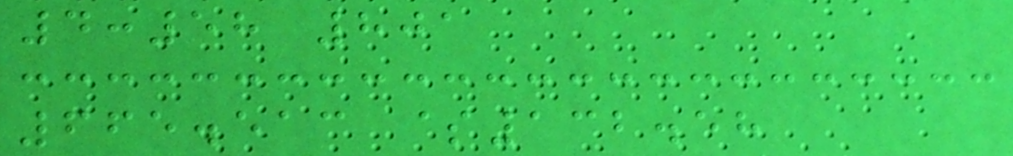4:58 801
665.513 $132.58
